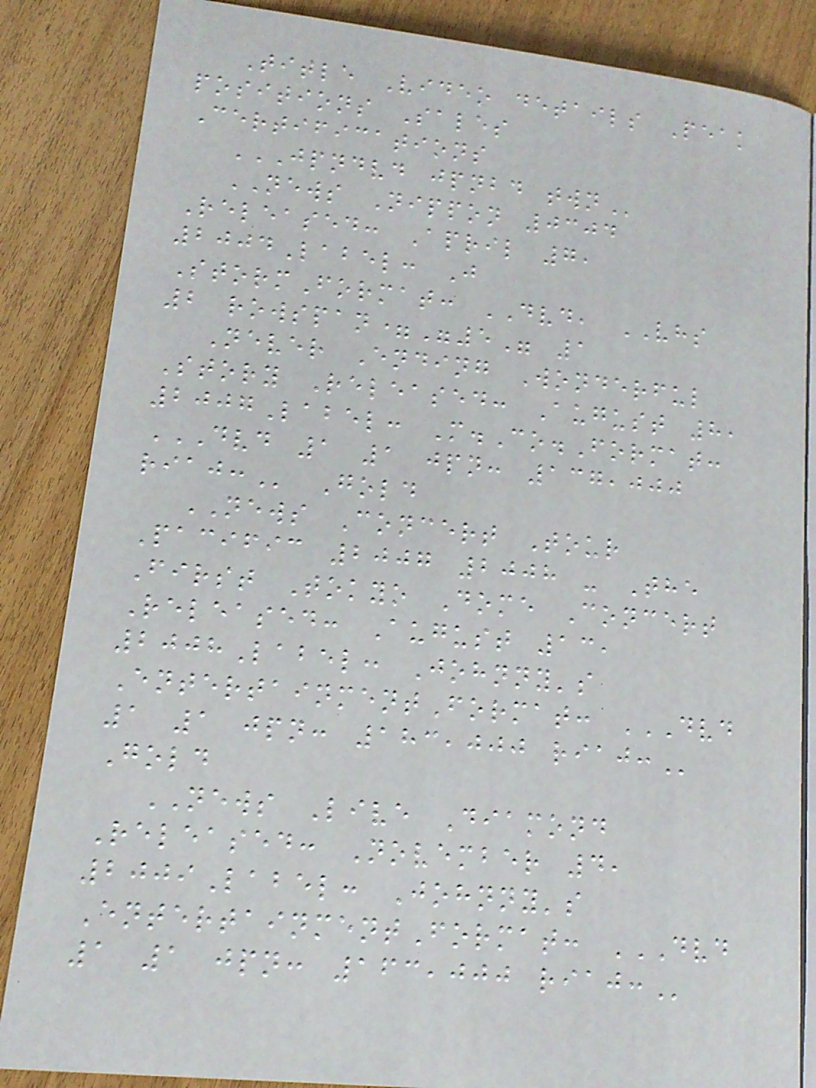Title Video details Peak
positions Sales
Certifications
JPNDVD JPNBD TWN
NEWS Nippon 0304
Released: April 7,
2004Label: J
StormFormat: DVD, VHS
2 rowspan="5" 1
Never Ending Wonderful
Story Released: August 8,
2007Label: M.Co.Format:
DVD 1 1 JPN: 137,000
RIAJ: Gold
NEWS Concert Tour
Pacific 2007 2008 - The
First Tokyo Dome Concert
Released: August 13,
2008Label: Johnny's
EntertainmentFormat: DVD
1 1 JPN: 183,000 RIAJ:
Gold
NEWS Live Diamond
Released: November 4,
2009Label: Johnny's
EntertainmentFormat: DVD
1 1 JPN: 163,000 RIAJ:
